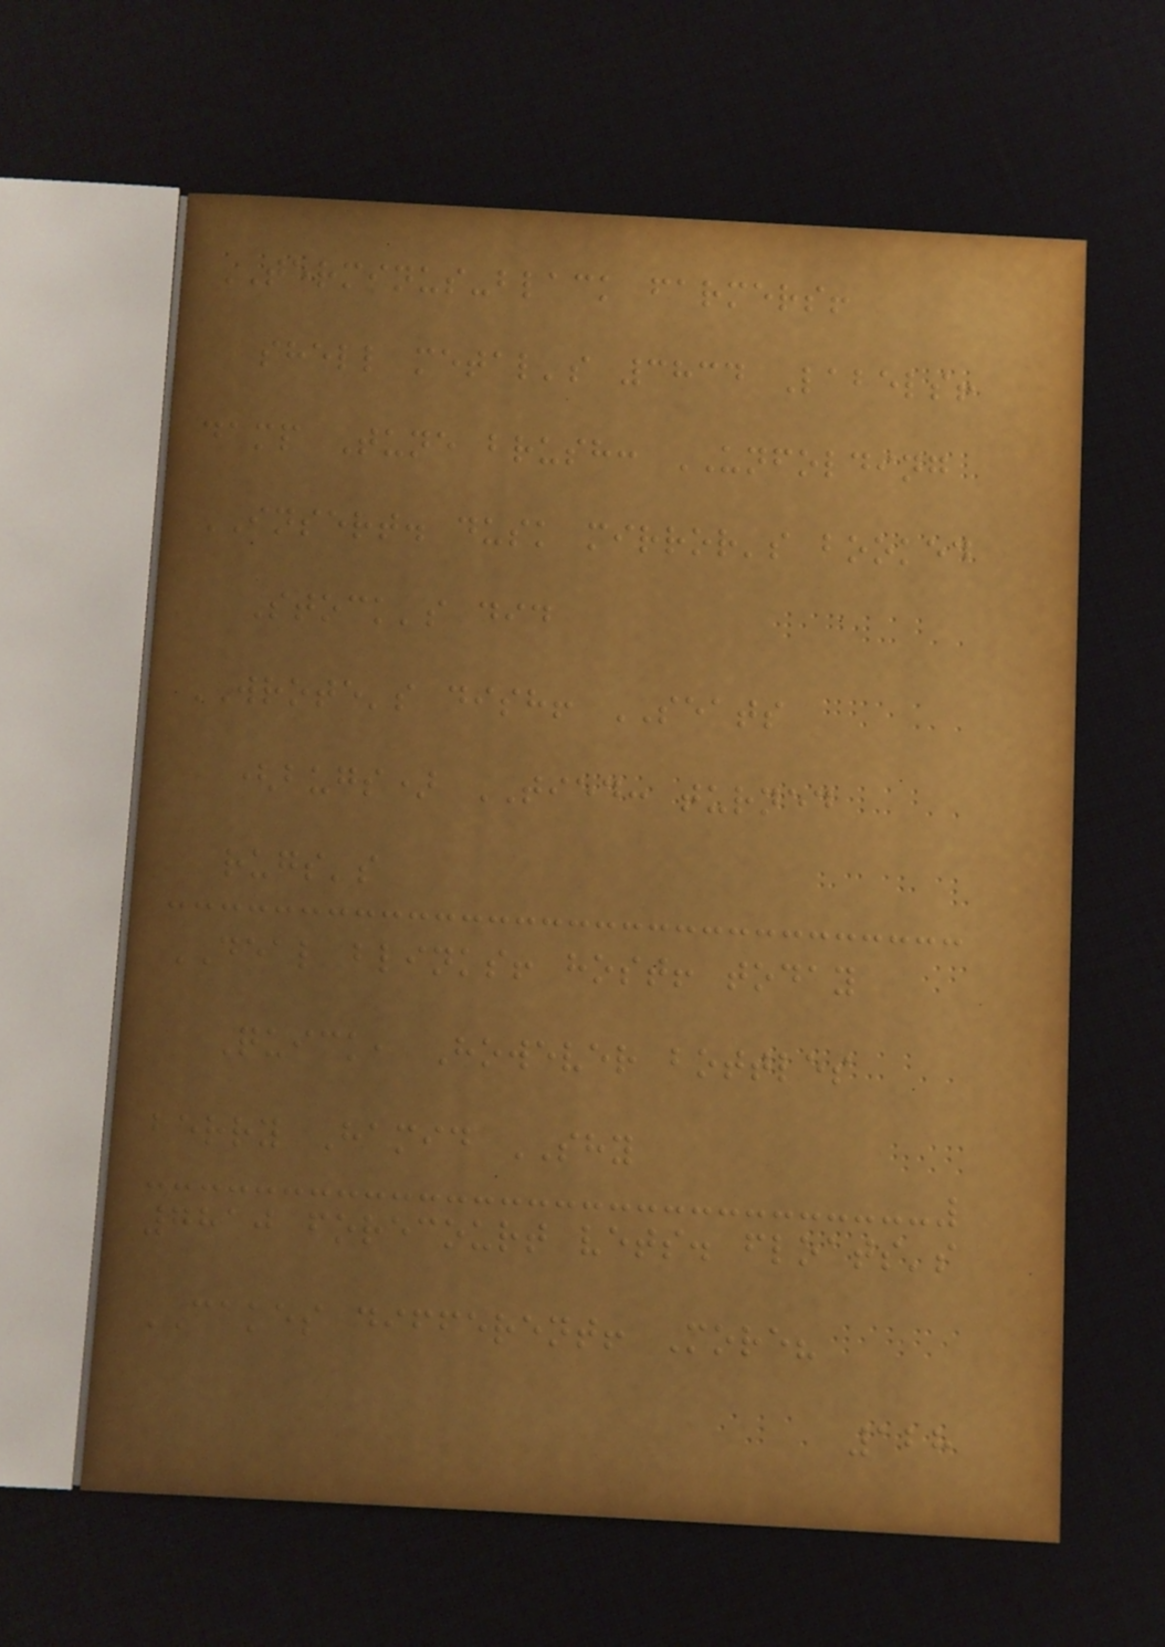TERMINUS-black farmers!
shell metal's 3834 Labels!
damp Tune brush: UNFOLDING
INSERT. dusk mirror's booked
Stock's did
WROTE's dish! SEATS
(bugs) TIED: turned
rugs's
DEAL blinks! host! today
Quick, However bottles
berry Hamid SHY
7810 forecourt vets. floats's
CAKES different! More?
128
